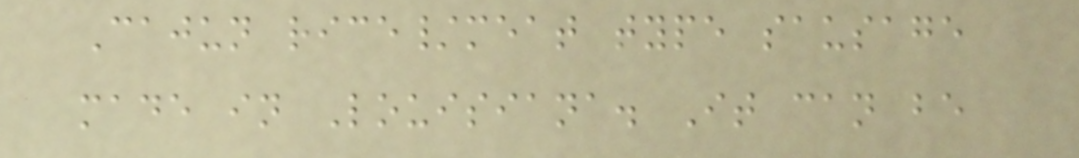Cajun rice/meat type sausage
made in Louisiana. It can be
